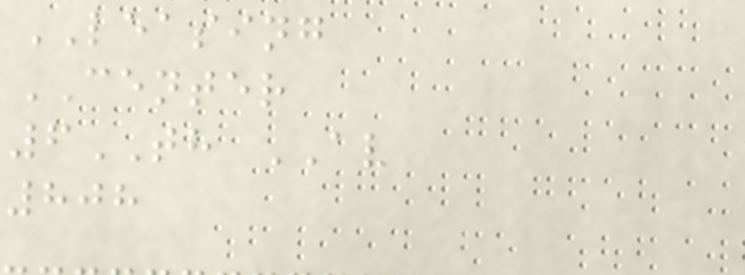LEASING
CENTER
6TH AV
808
